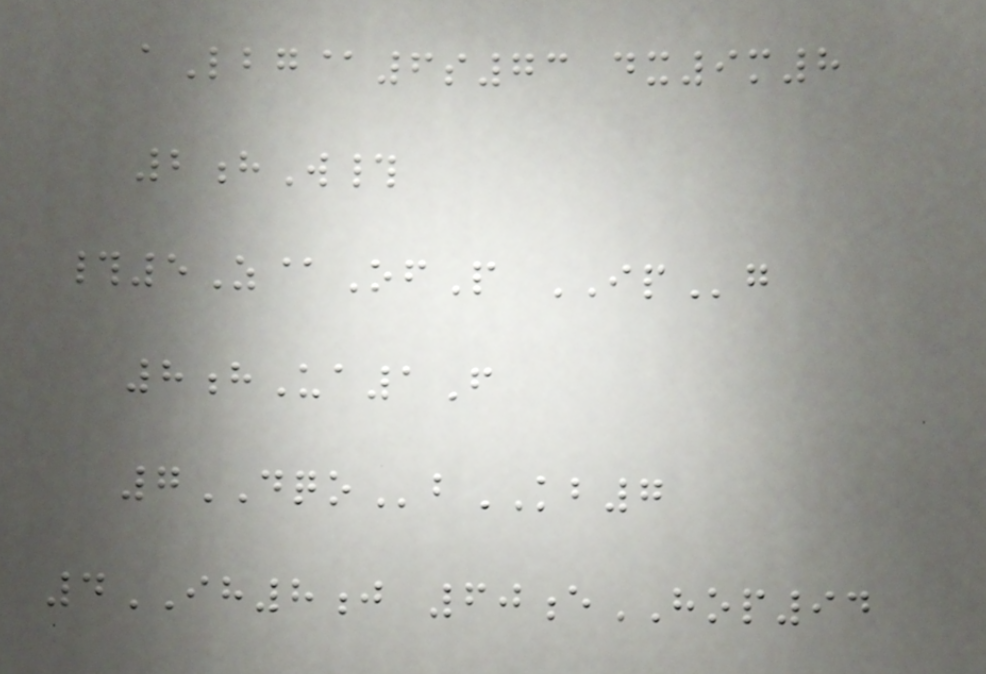aLbg@6s73 dx9m8
2hW#
#5Z@OfP IPg
8hUa1F
7DQObKB7
4IH8j 60eHOP94
